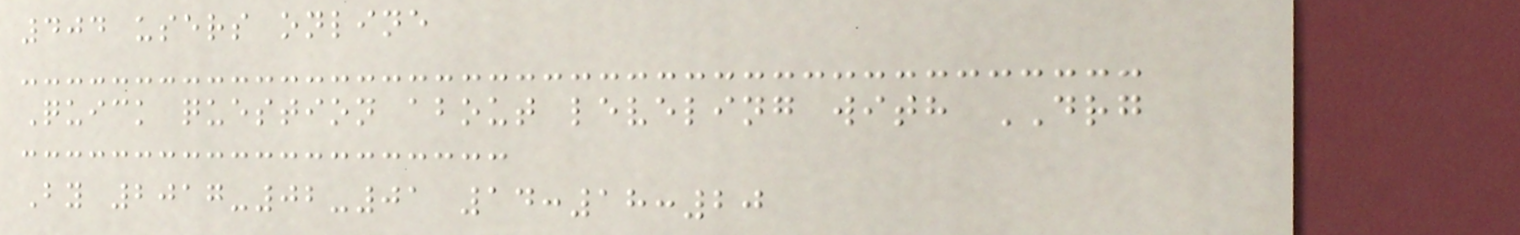404 users online
Quick question about leveling with DRG
By 2017-02-01 14:18:20
